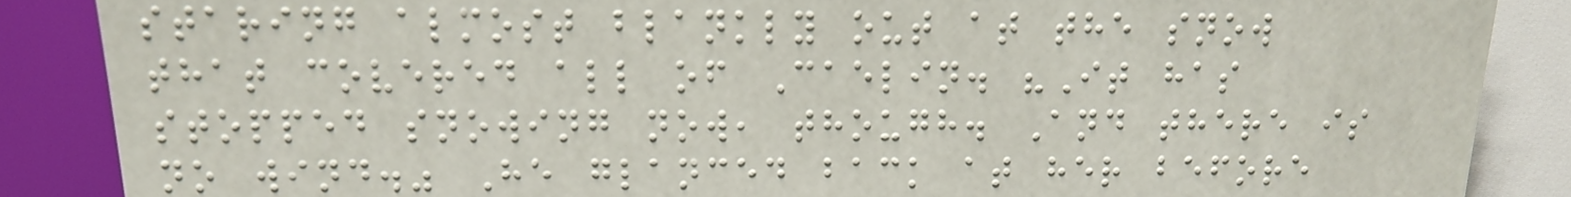staring almost blankly out at the snow
that covered all of Caelin. "It has
stopped snowing now, though. And there is
no wind." He glanced back at her before
